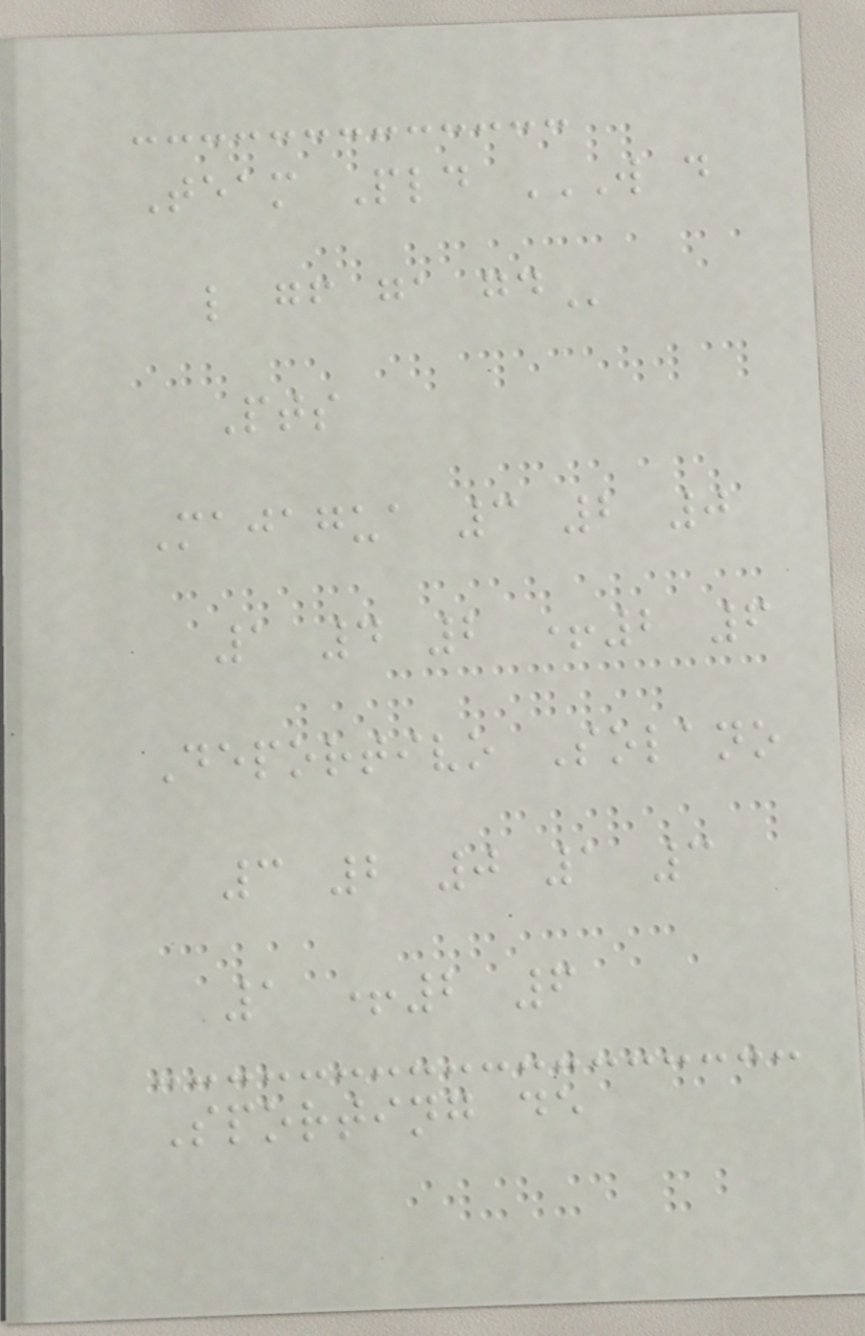Team Pld W D
L GF GA GD
Pts
Majagua 3 2 0
1 4 2 +2 6
Deportivo Solano
3 2 0 1 3
1 +2 6
Sporting de
